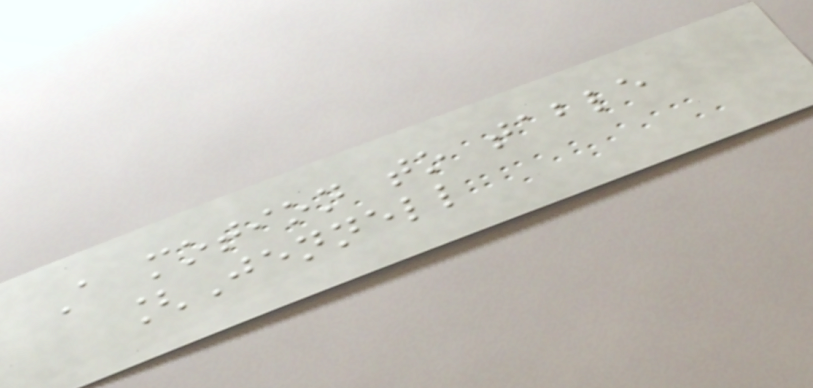A motion to table
[Jennell
